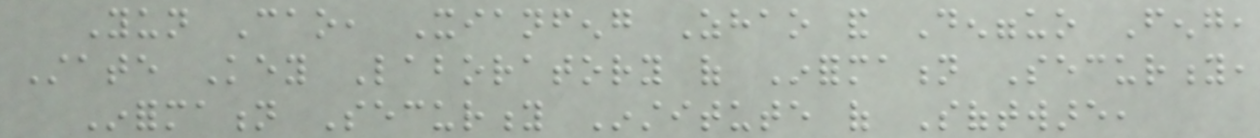Yun Cao, Xianfeng Zhao and Dengguo Feng,
State Key Laboratory of Information Security,
Information Security Institute of Software,
